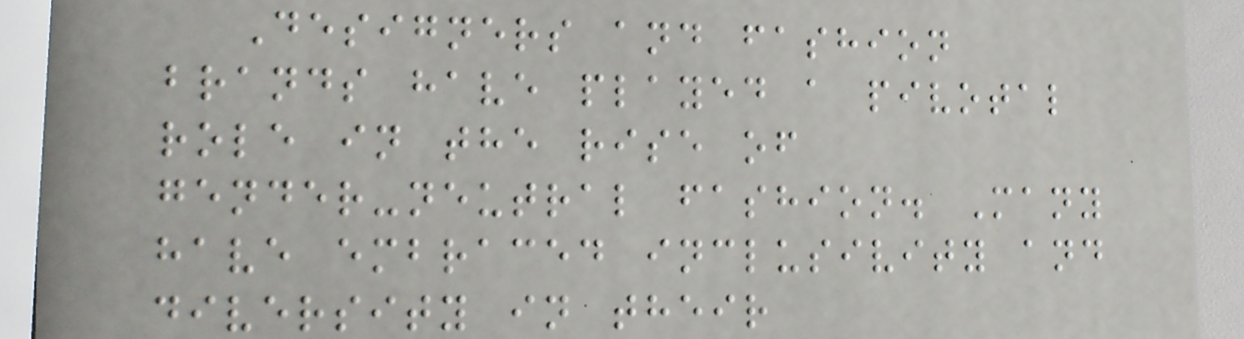Designers and fashion
brands have played a pivotal
role in the rise of
gender-neutral fashion. Many
have embraced inclusivity and
diversity in their
